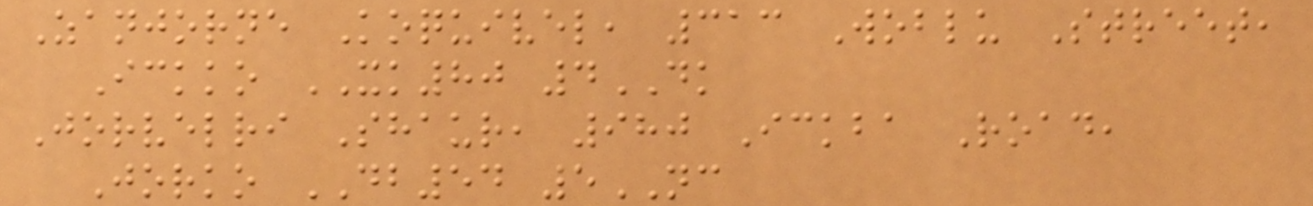Zanjorne Koquivel, 313 Woblu Street,
Ickko XK80 4DK
Jorvelri Shaur, 980 Ickba Road,
Jorko DB54 5NC
